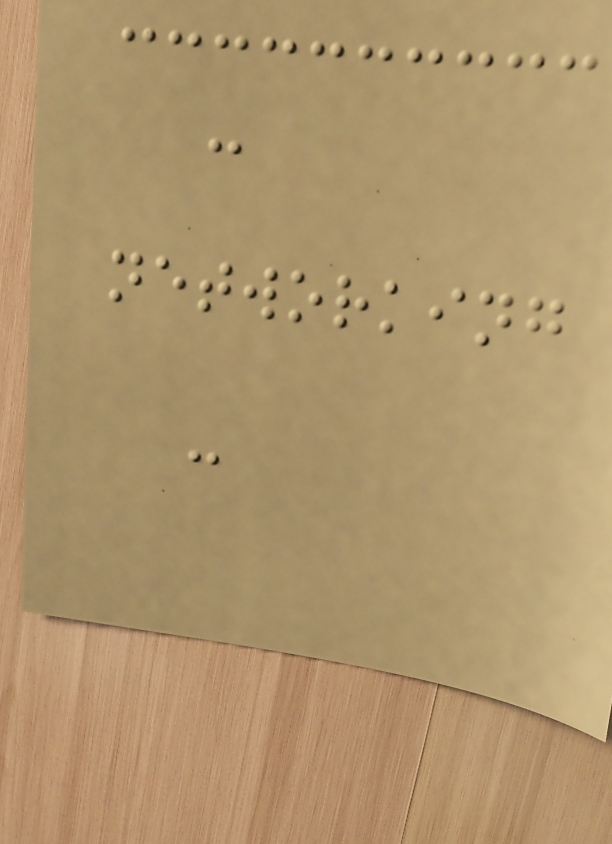-
networking
-
